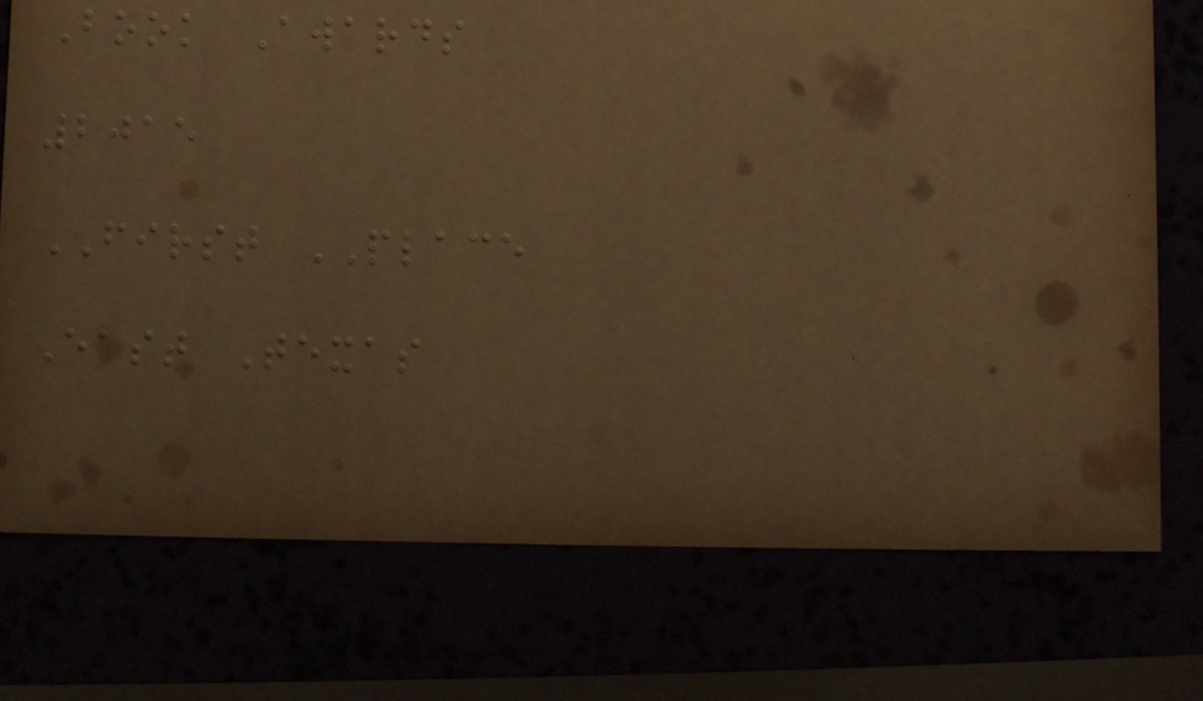Book Awards
2015
FIRST PLACE
East Texas
